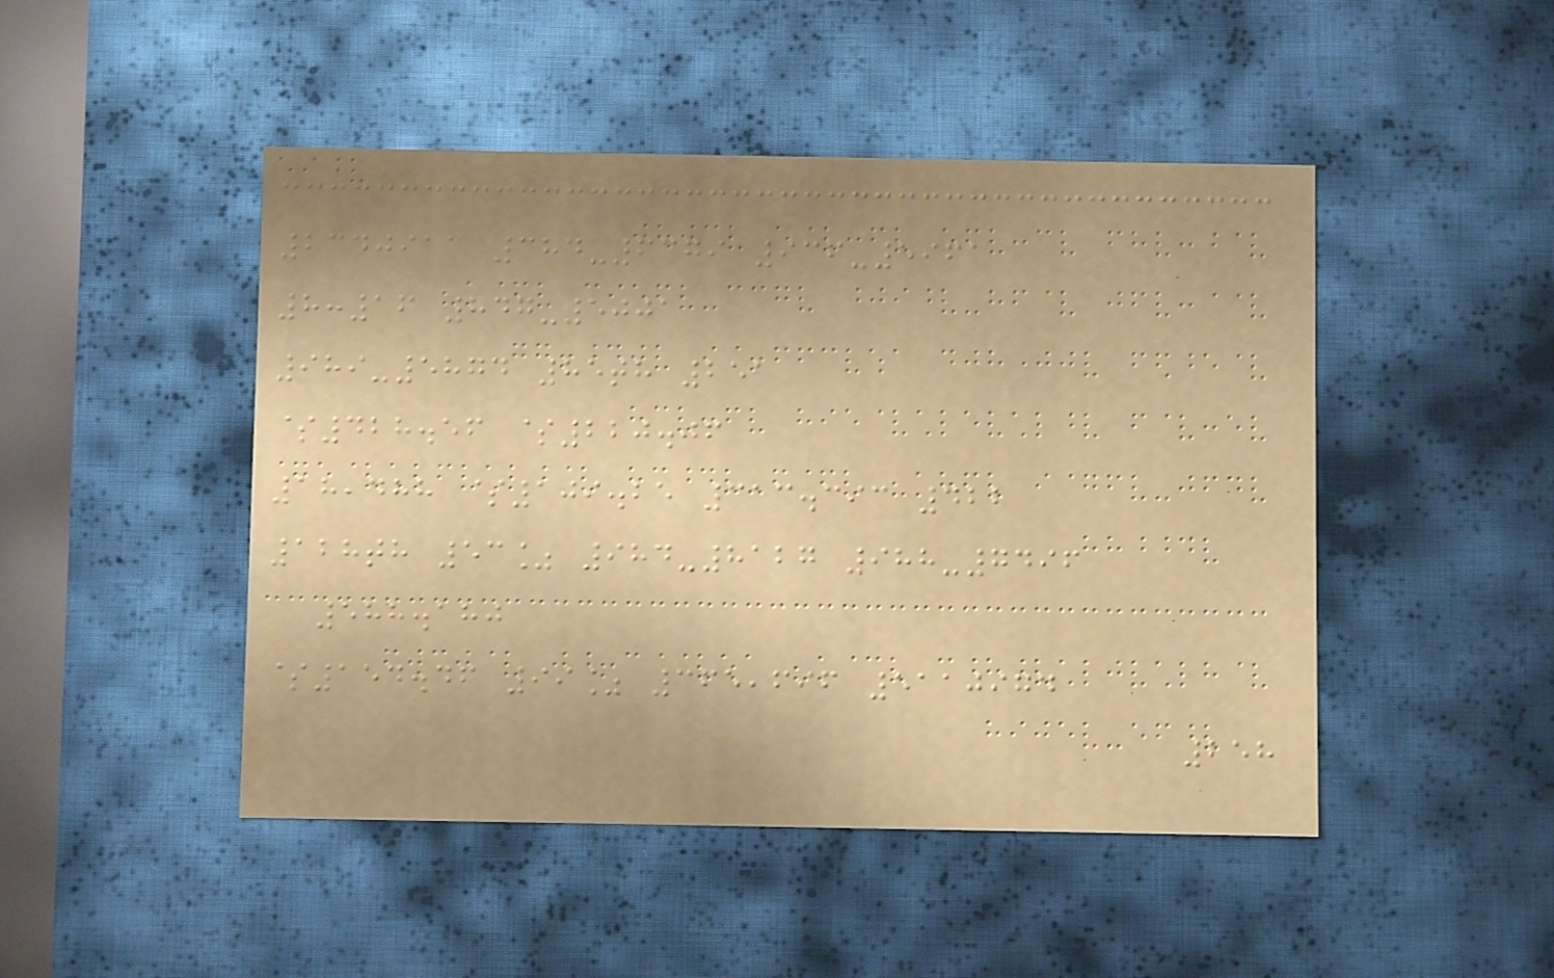2340911 384-6379 936-5961
8:16 847-5001
989-5874 85th 251
$428.56 $220.06
18,488 $109.25 313.393 422
128th 53% 984-8127 988-7496
588.180
$154.46 99% 365,696 5110974
258
